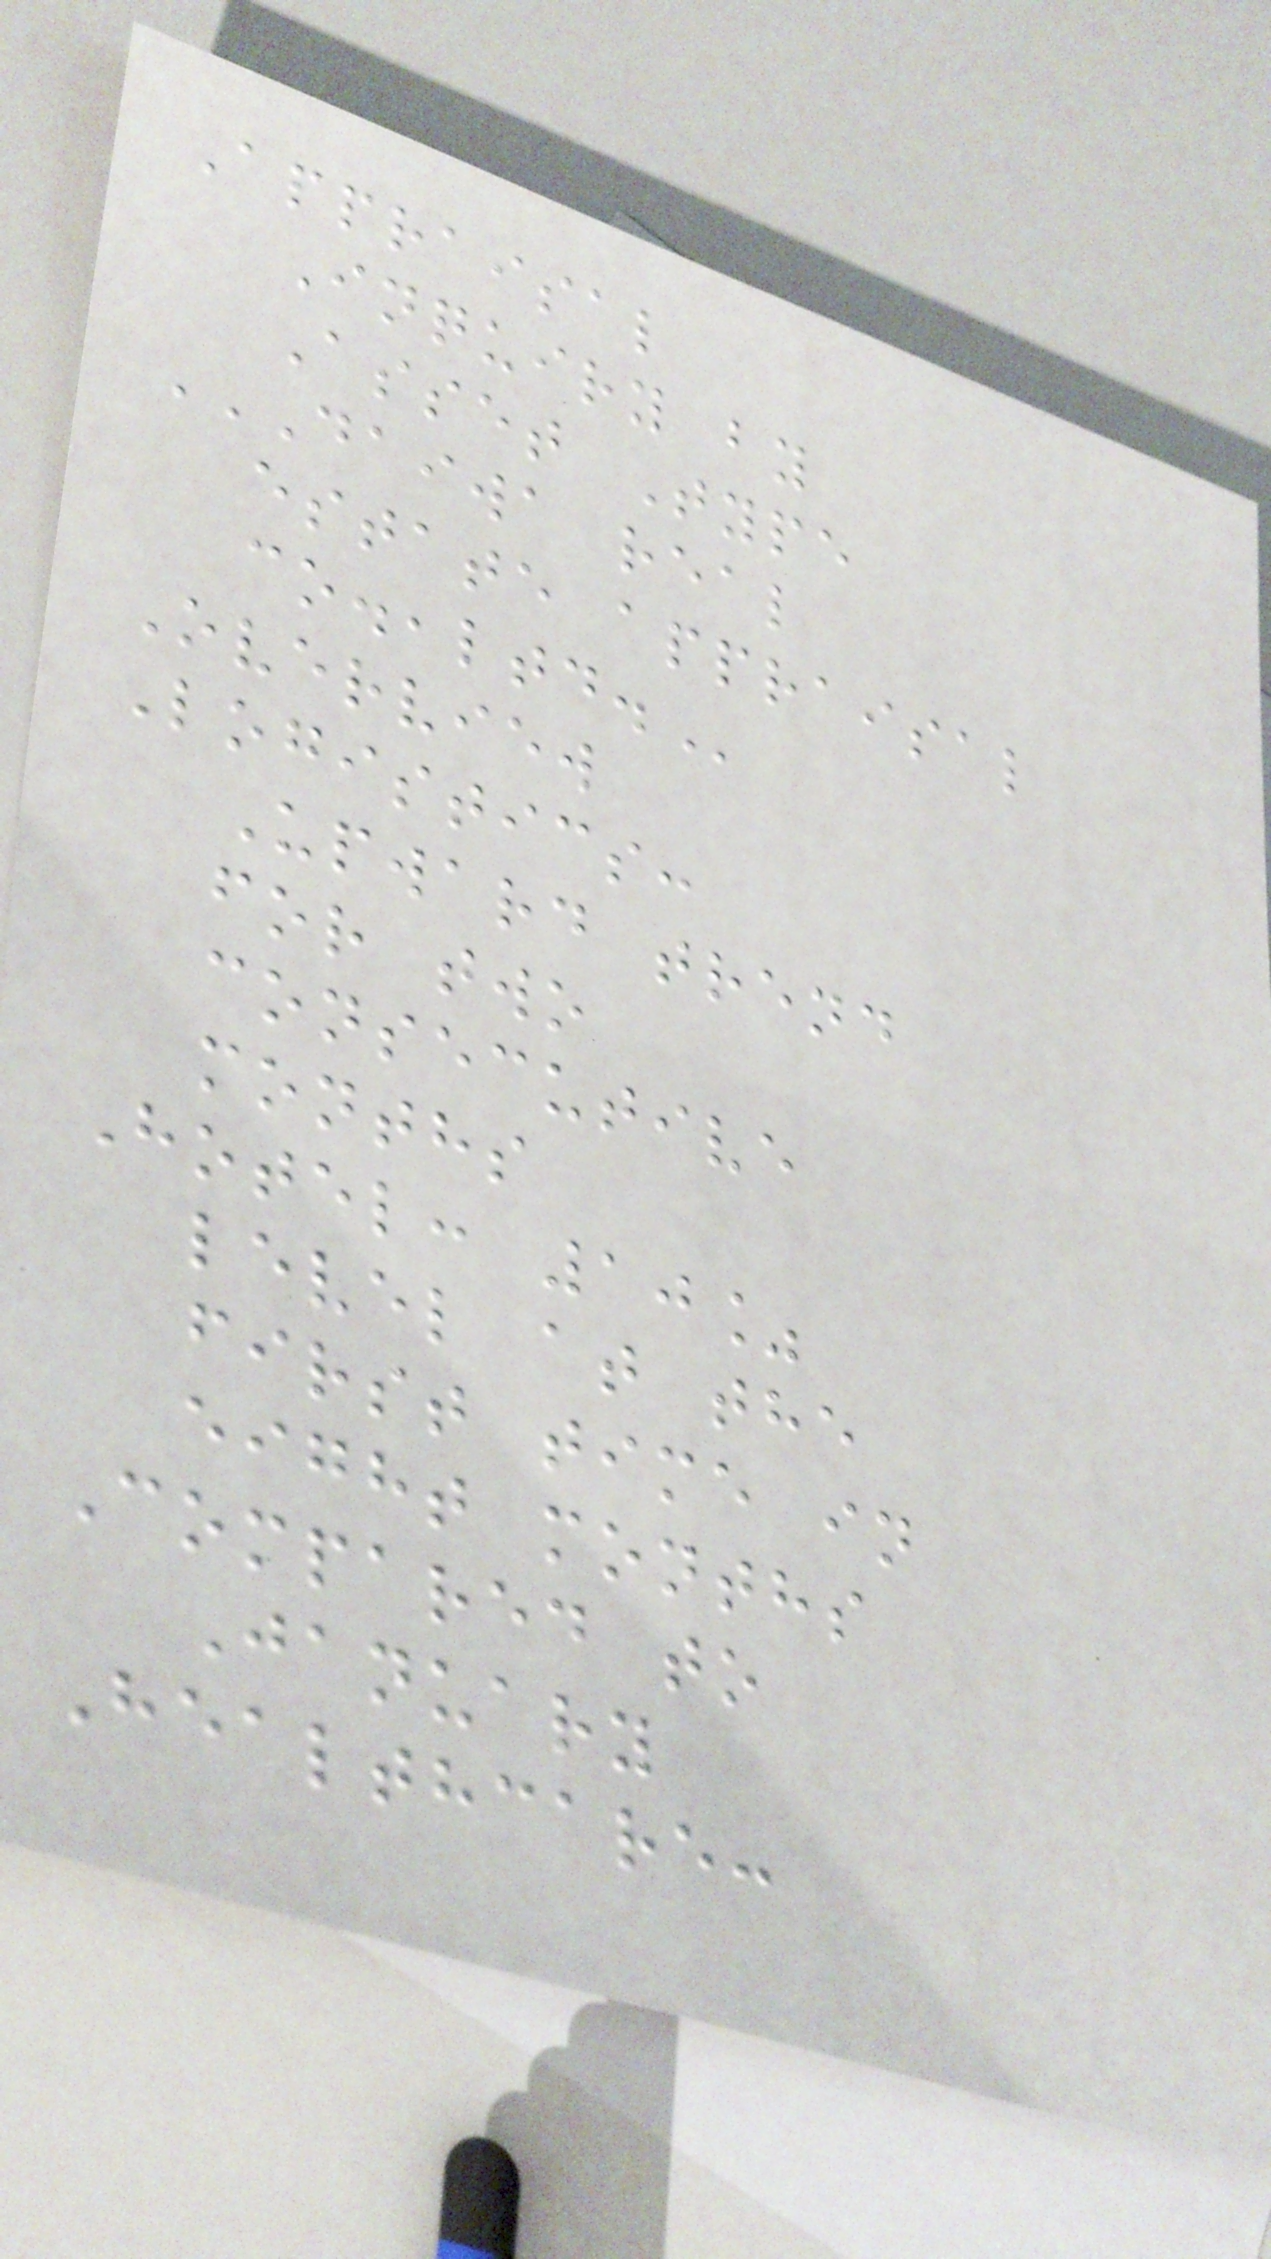Appraisal
Inquiry by
Asset Type
DAIWA REAL
ESTATE APPRAISAL
CO.,LTD.
Overview
Logistics:
Upward trend
for two
consecutive
months
Hotel: 10%
level at the
first time in
eight months
Compared to
January
Healthcare:
